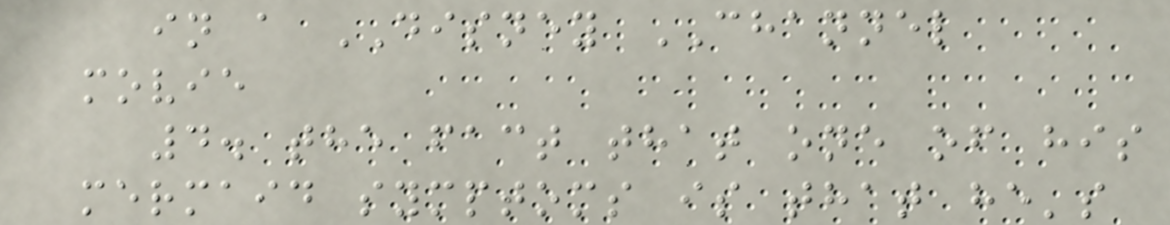in a DISNEY CHANNEL
movie
4. the fact that one of his
mermaid symptoms is that he's
